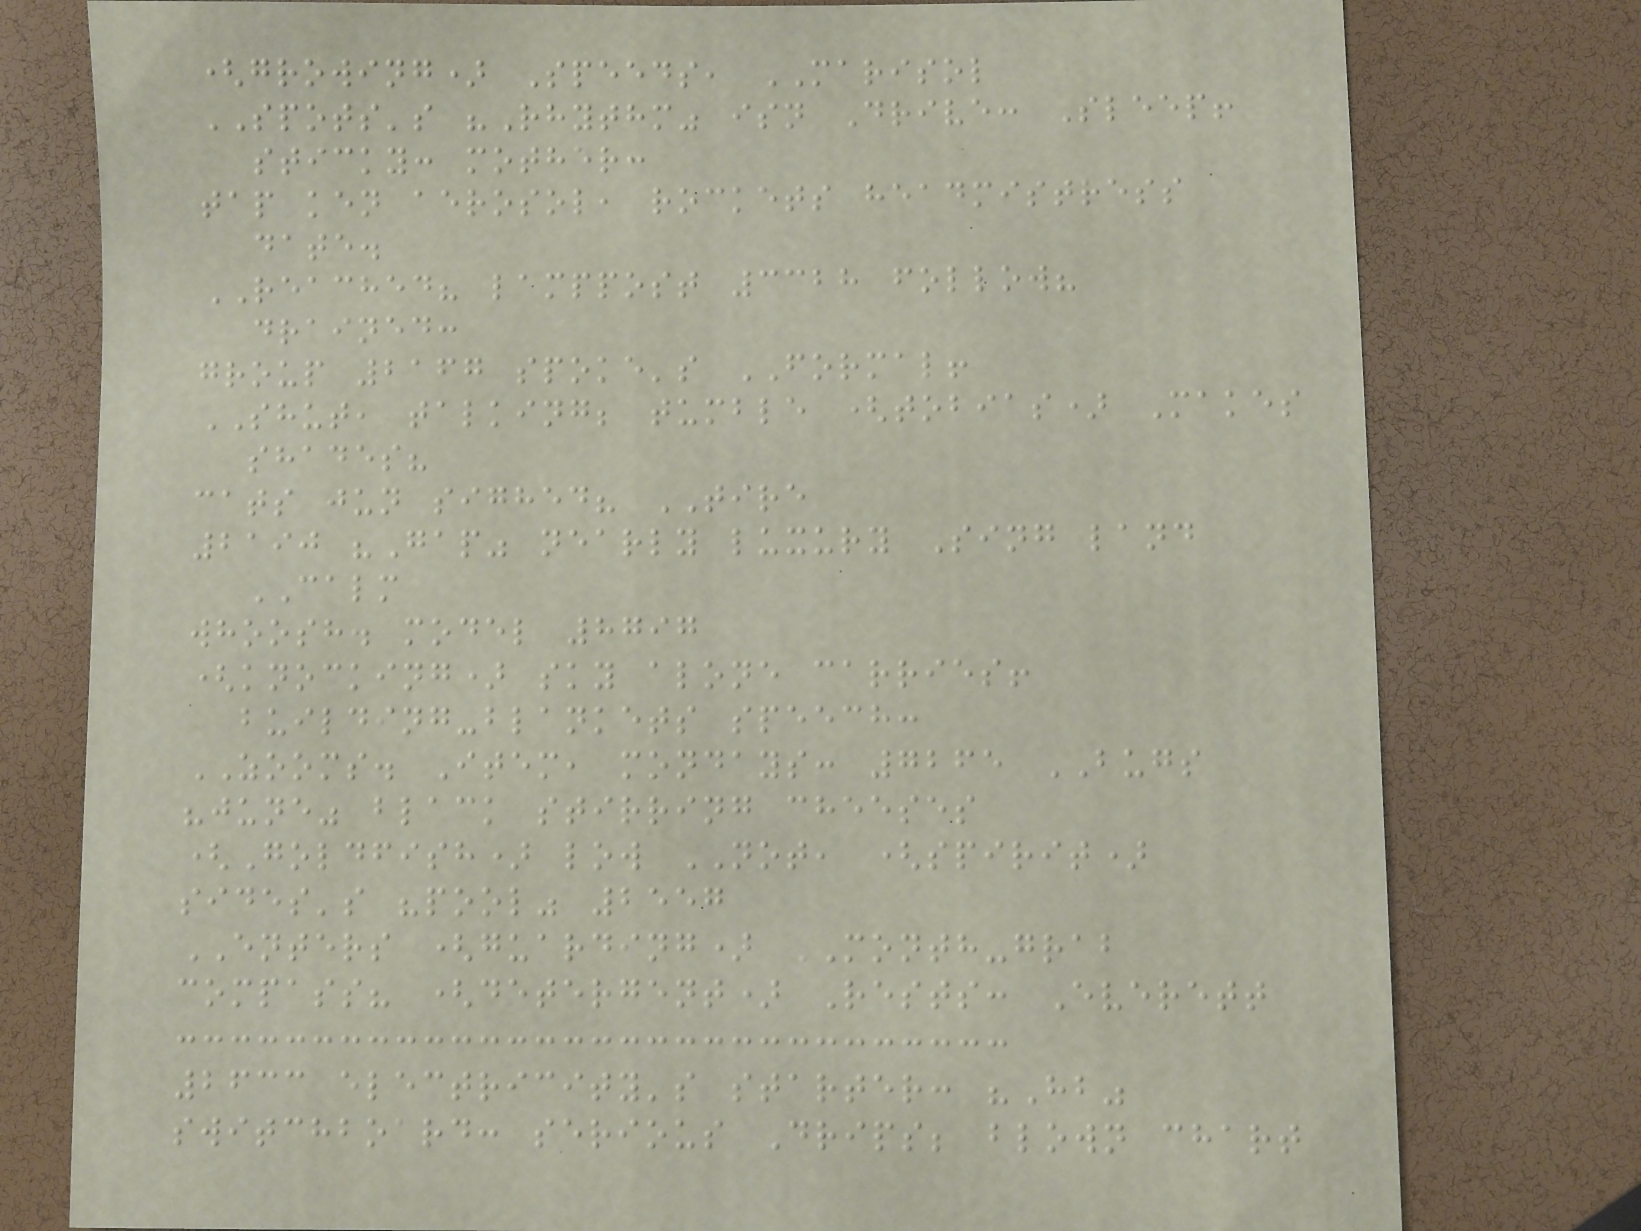(growing) Speeds, MARISOL
SPOTS's "Rhythm" isn Drive: Sleep!
sticky: mother:
tap ken aerosol, rockets headmistress
date.
REACHED? lamppost 3328 follow?
drained:
group 2167 spoke's FORMAL!
SHUT, talking; tumble (tobias) Makes
shades?
cats jun sighed? TIRE
2190 "Gap" nearly luxury Sing land
CALM
whoosh. model 8797
(knocking) sky alone carries!
building-blankets speech:
ZOOMS. Item, mondays: 7265 BUGS
"june" black stirring cheeses
(Goldfish) low NOT, (spirit)
sides's "pool" 2557
ENTERS (guarding) MONTH-grab
compass? (detergent) Rests: Everett
2633 electricity's starter: "Hb"
switchboard: serious Drips; blown chart
